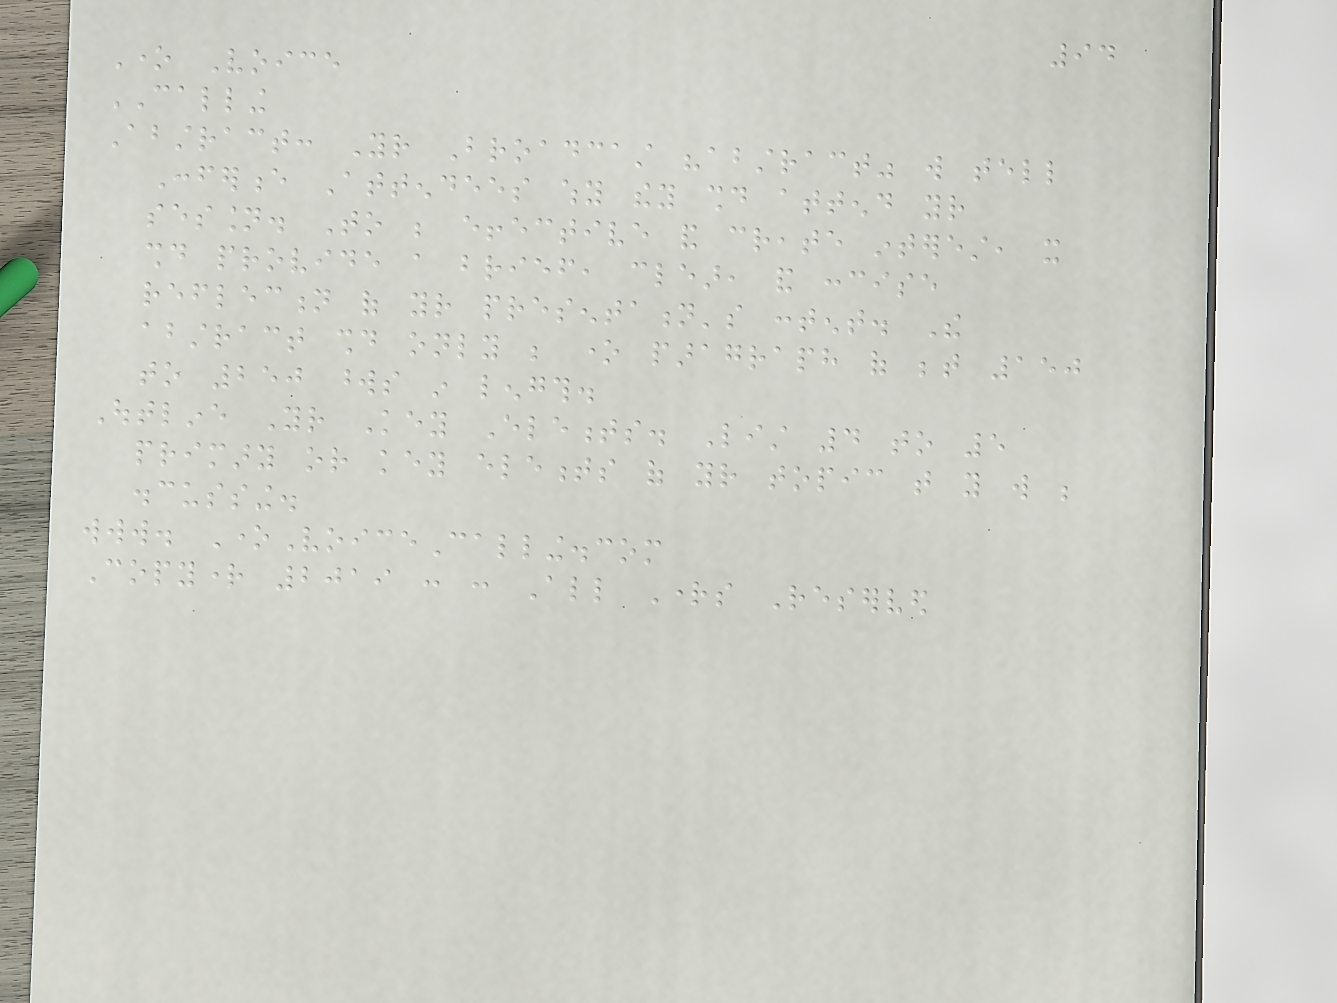94
One Voice
CALLING
Abstract: Your Broadcast "abstract" will tell
Conference Attendees why they should attend your
session. To be effective and create interest, it
should provide a brief, clear, and concise
reflection of your presentation's content. The
abstract should only be one paragraph of between 150
to 250 words in length.
Outline Your Key Elements. List 4 to 5
primary or key elements of your topic that you will be
discussing.
www. OneVoiceCalling.com
Copyright 2019 : : All Rights Reserved
